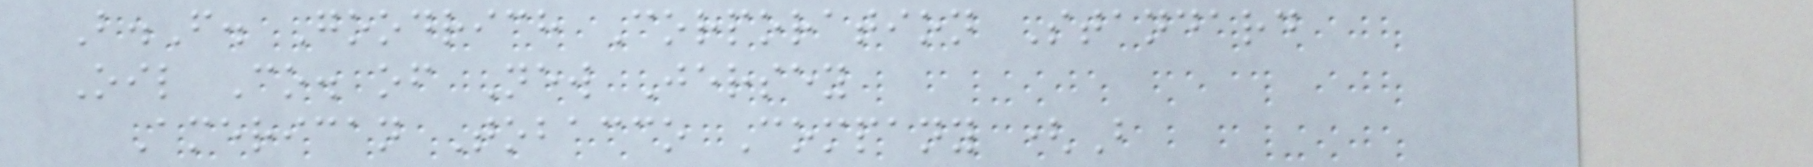B.F. Goodrich Corporation Standard
Oil Co. of New Jersey
American Tobacco Company (B
